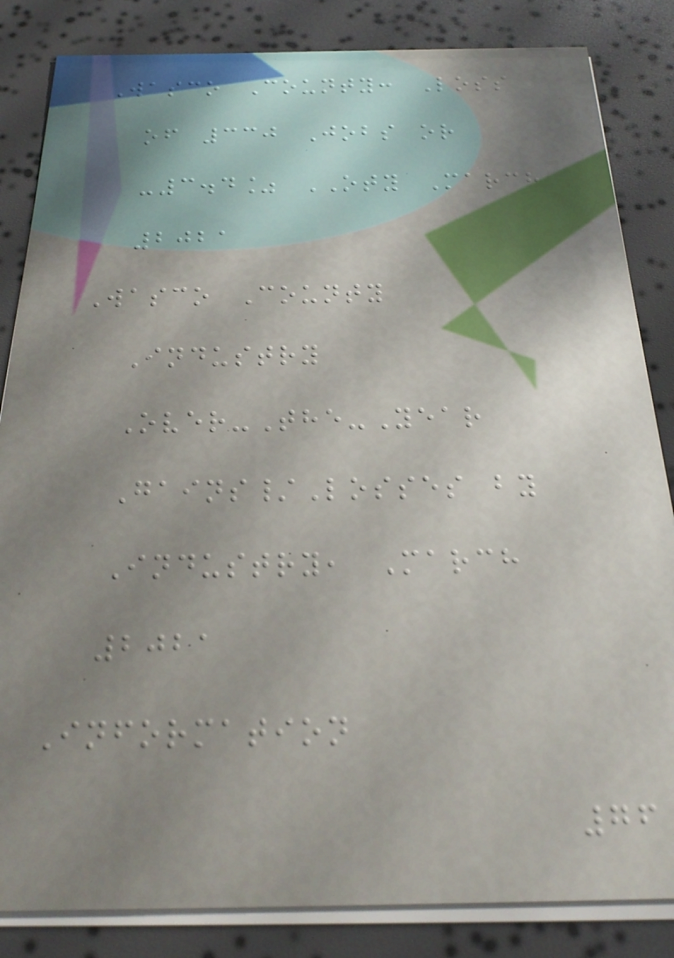Wasco County: Loss
of 330 Jobs or
-3.4% OTY March
2021
Wasco County
Industry
Over-The-Year
Gains/Losses by
Industry, March
2021
Information
76
